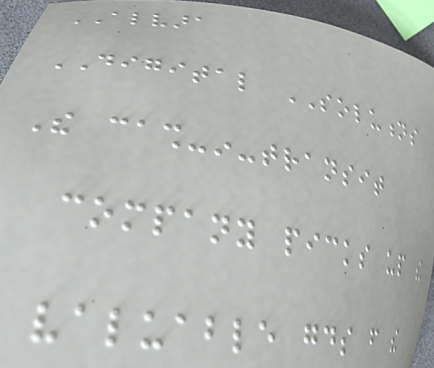ALVARA
DIGITAL SOLUTIONS
The cash-in-transit
company picks up the
valuable goods from the
